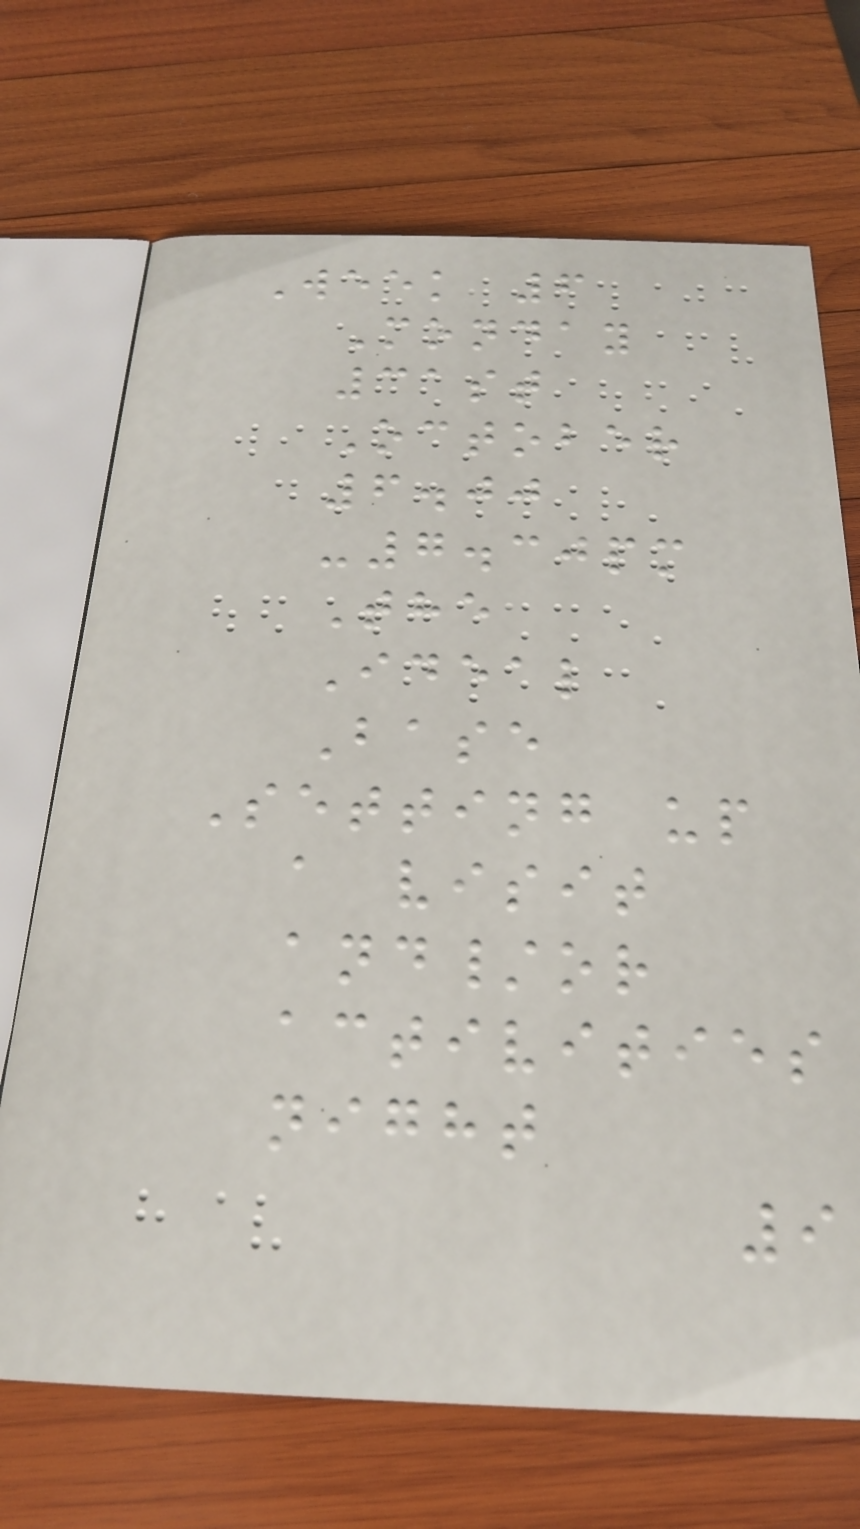Week 6
Monday
31st
October
6.00
-7.30pm
The
Ideal
Base
Setting up
a visit
and/or
activities
night
9
